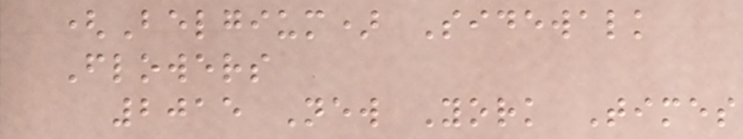(Belgium) Sidewalk
Flowers
2015 New York Times
